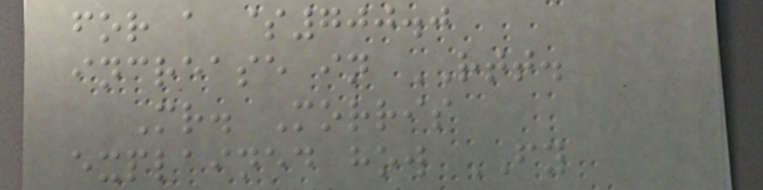for a $700.0
increase in RTT.
Mr. Morris
explained how FY
